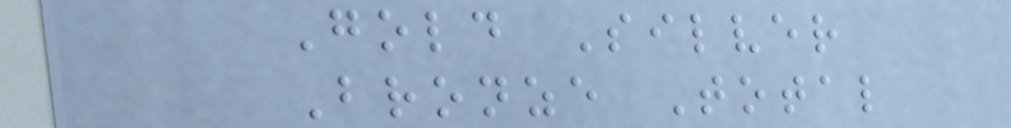Gold Silver
Bronze Total
